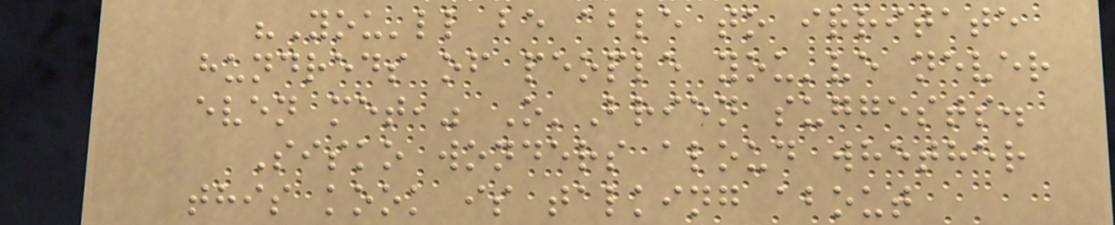"You'll be able to irritate
hundreds of people you've never
even met," O'Brien suggests.
Sisko wonders aloud whether
this kook is talking about
